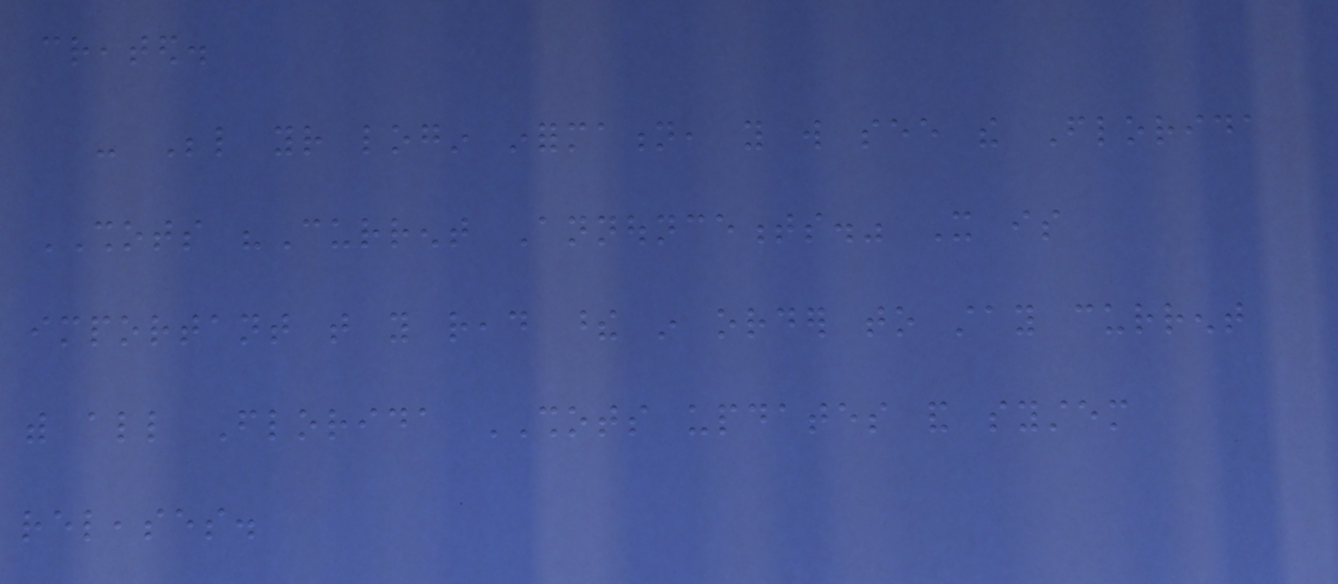created.
- Below your login information, you will see the Florida
SHOTS "Current Announcements." It is
important that you read these in order to stay current
with all Florida SHOTS updates and system
releases.
